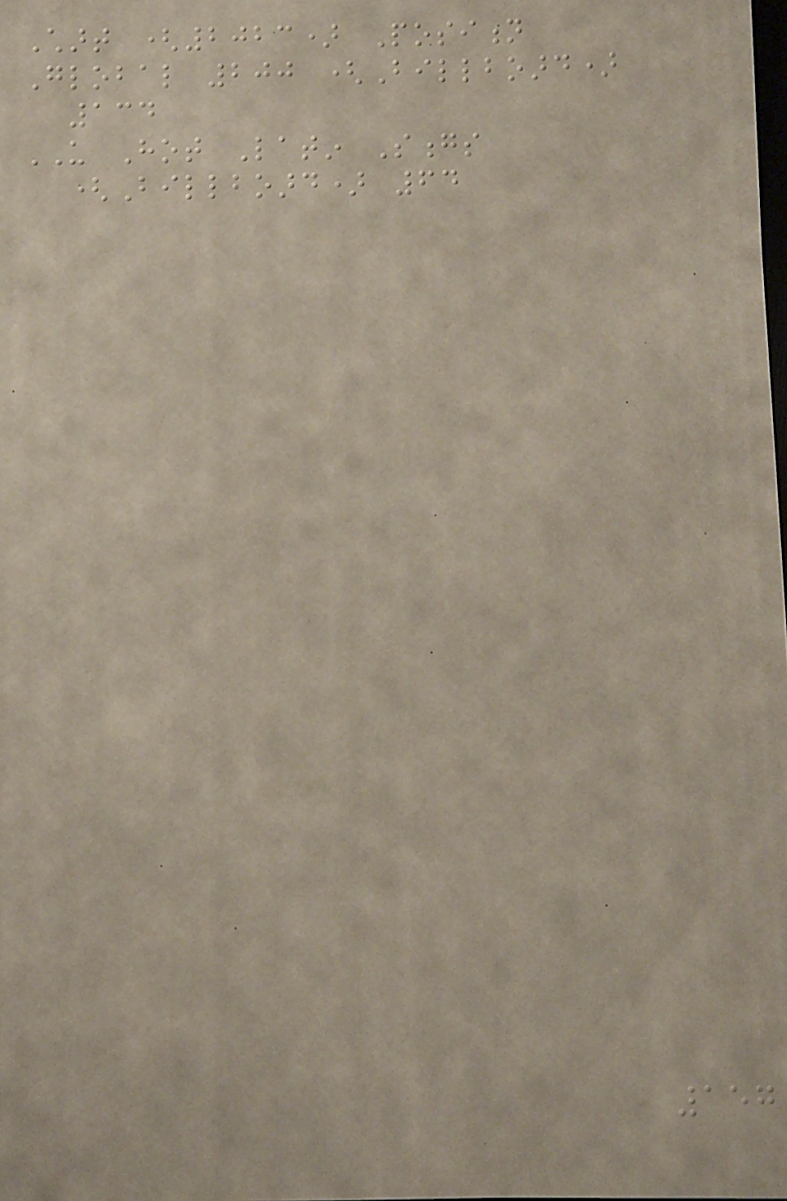Chart (2023) Position
Global 200 (Billboard)
134
US Hot Latin Songs
(Billboard) 64
157
